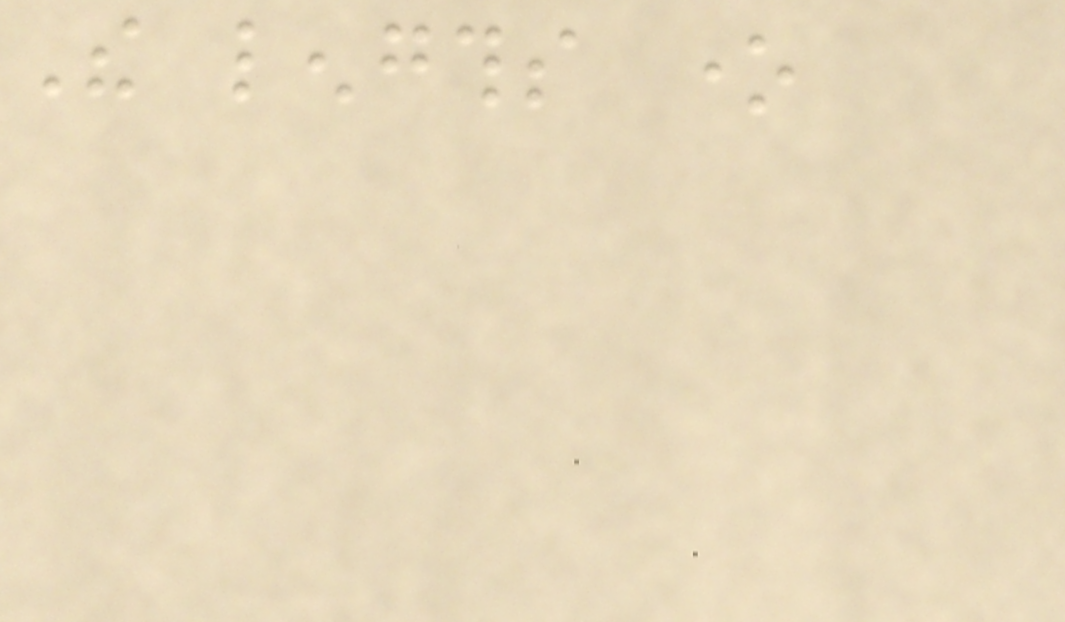The lengths one
